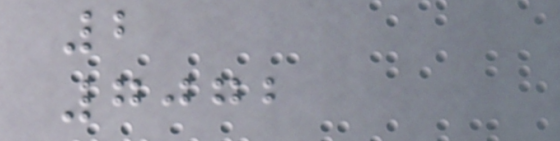2
7072
